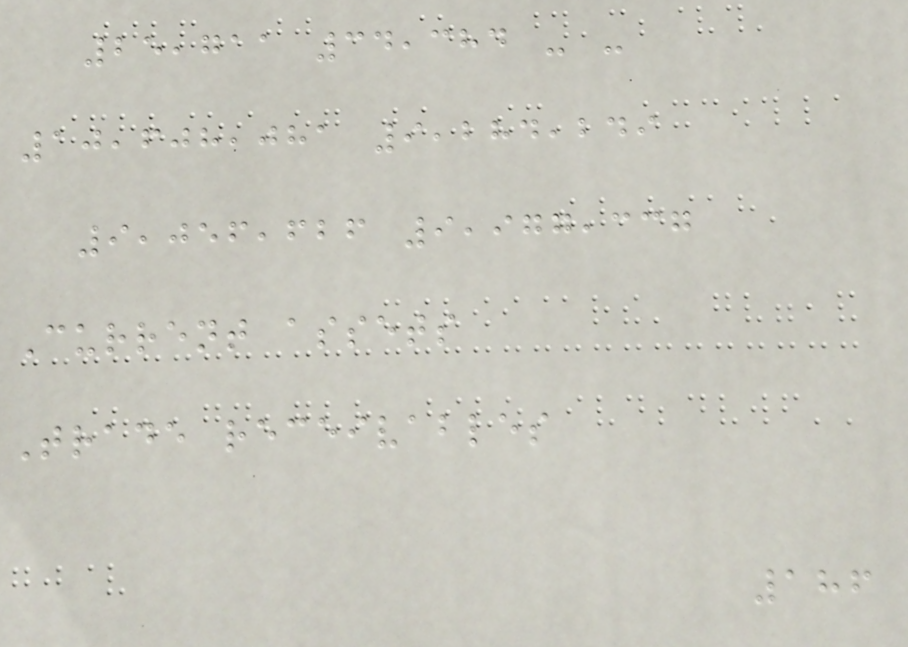25,711 34,384 - -
10,608,081 9,284,249
9,056,626 9,977,337
Current assets
Trade receivables
186
